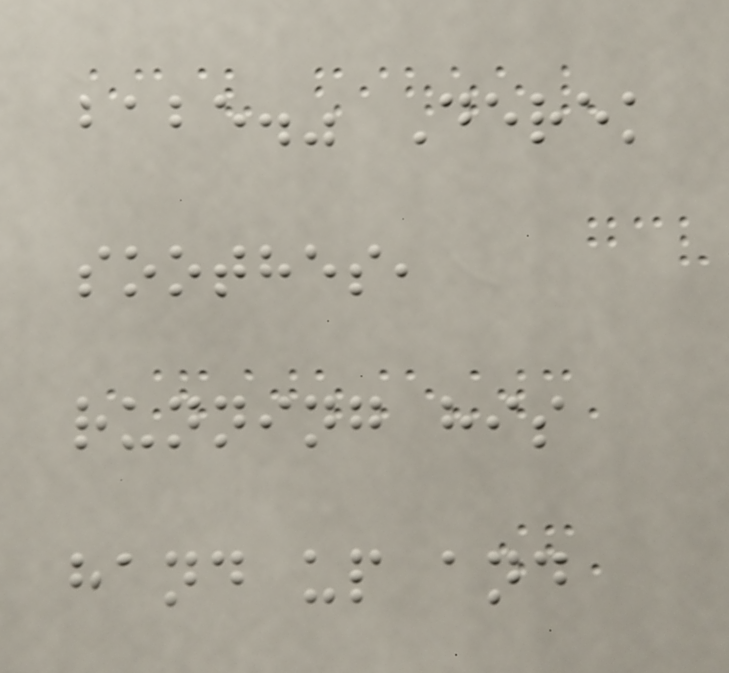babe." Derek
soothes,
running his
hand up and
